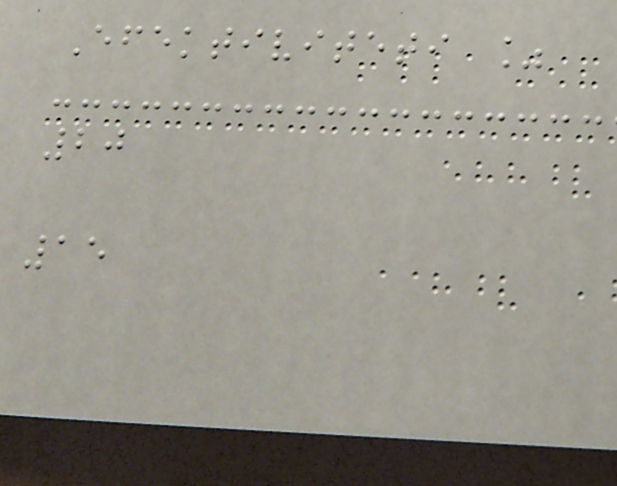Efektiviteti %
20
15
